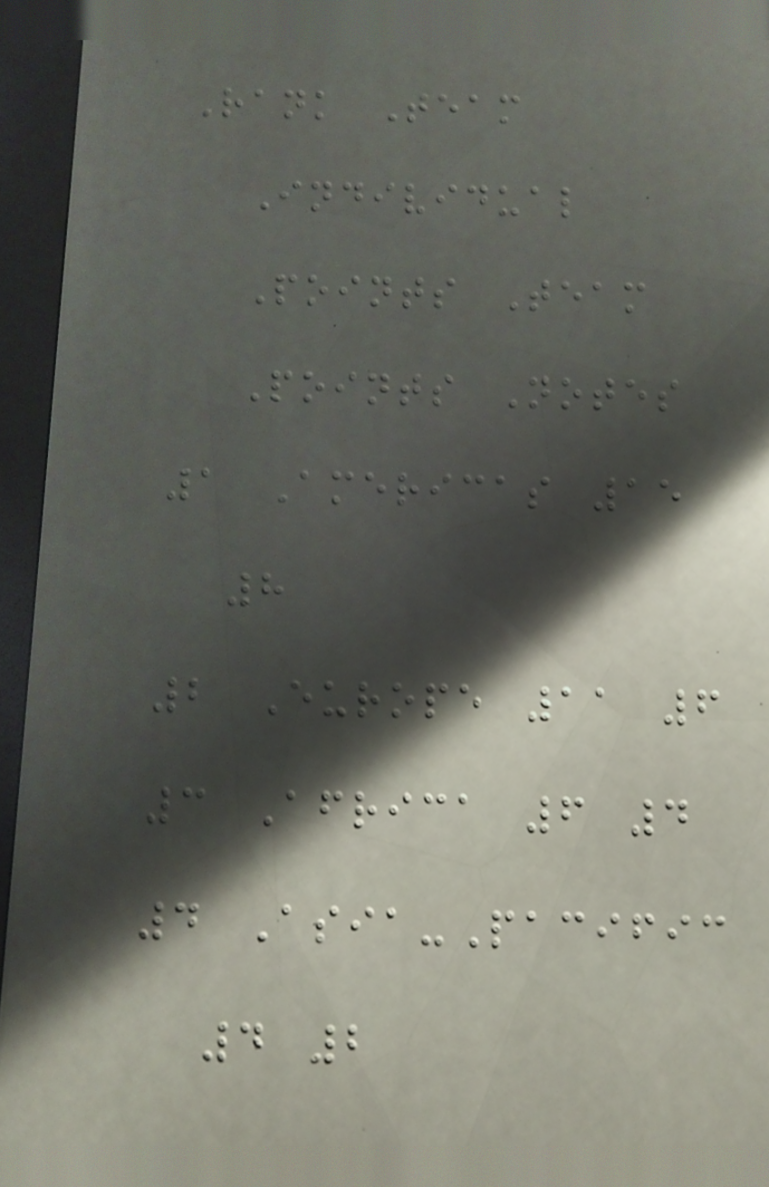Rank Team
Individual
Points Team
Points Notes
1 Americas 15
8
2 Europe 11 6
3 Africa 6 4
4 Asia-Pacific
4 2
